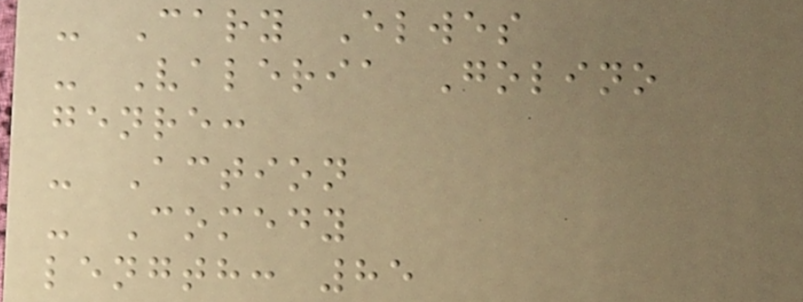- Cary Elwes
- Valeria Golino
genre:
- Action
- Comedy
length: 85
